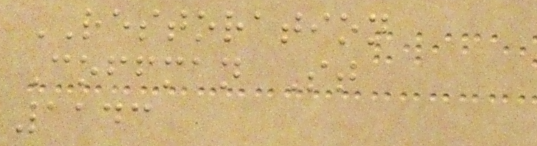RESTORATION
Coffman St
1143
